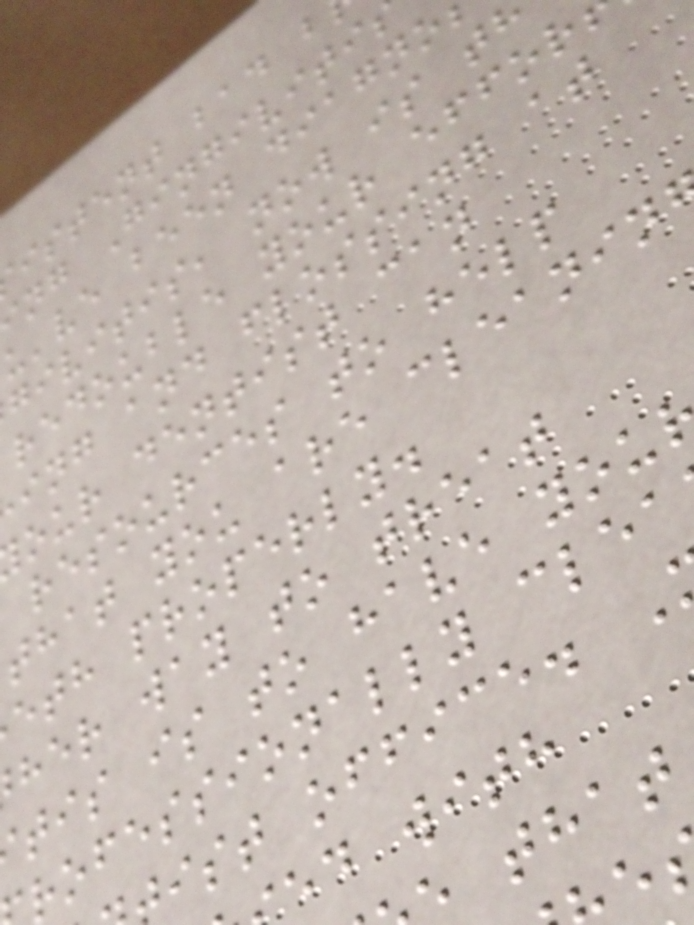istent bad b
ng Gingiviti
u've been diagno
givitis, now is t
redouble your effor
ing and flossing at
our dentist can
resources to help
that you are cleanin
eth properly.
her way to treat
tis is to have you
rofessionally clea
ist office.
ed with
